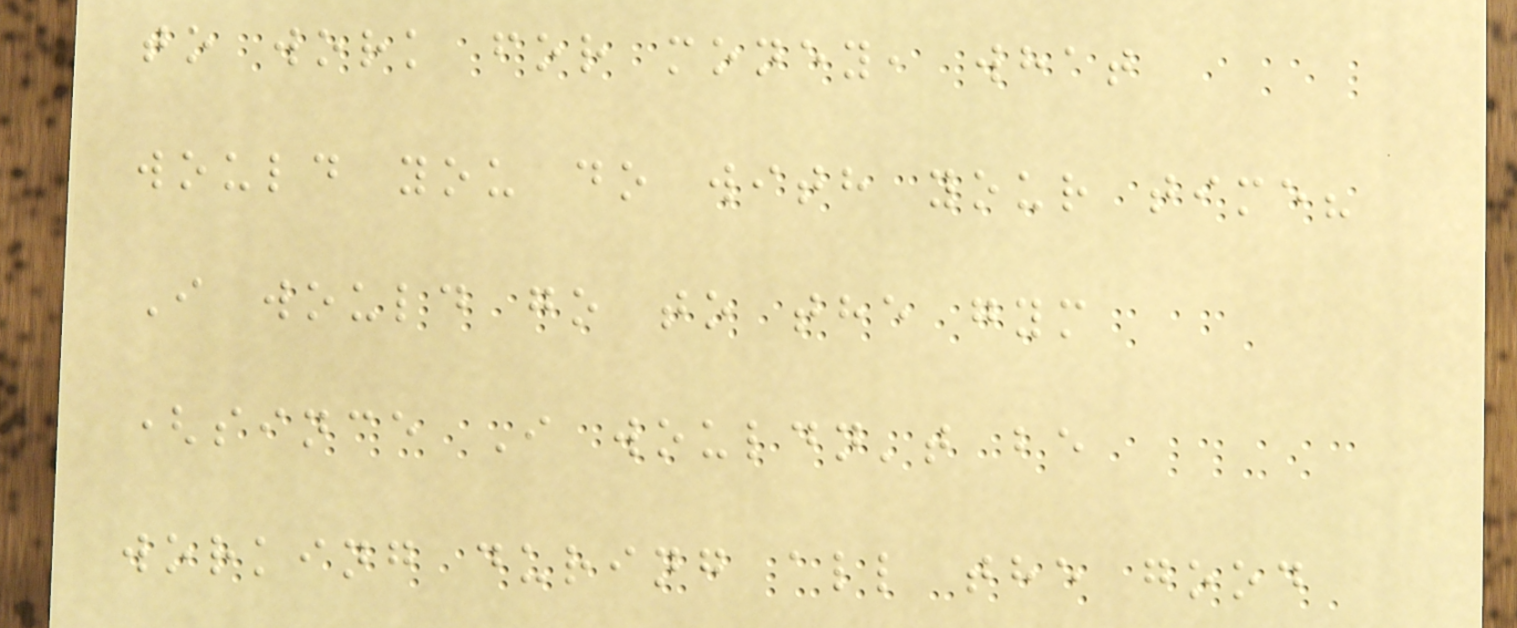to work for money, what
would you do with your time?
I would go to the gym
(since I wouldn't be
working during all the good
